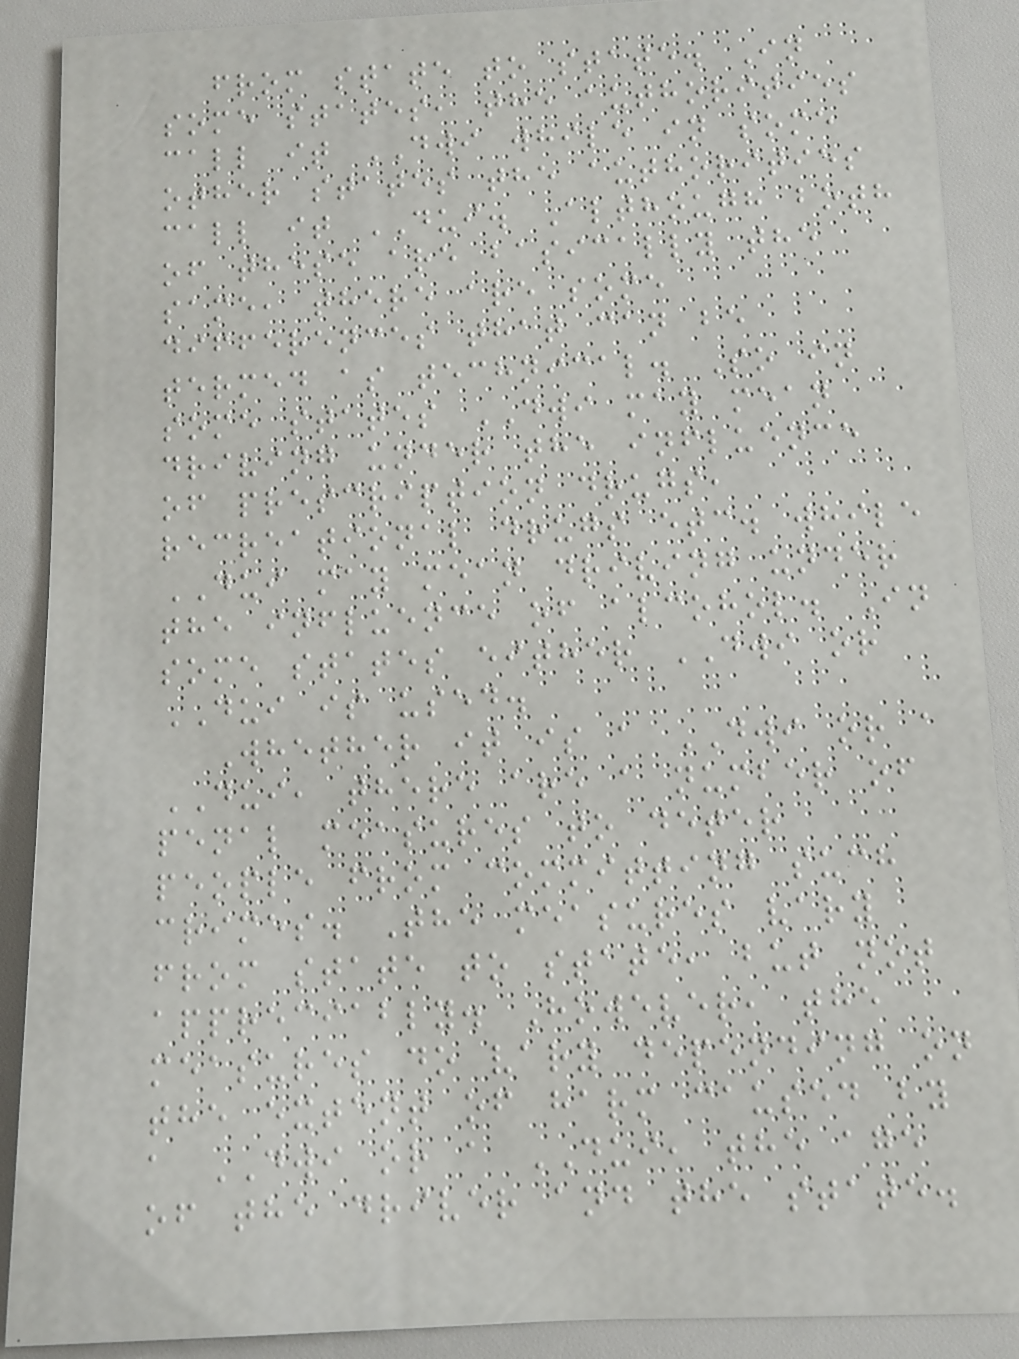from state to state. In
some states, the authorities
call it DWI while in some
other states the authorities
call it DUI. Although both
of these are basically the
same, there are some
differences that can be
termed as technical. So in
some states DWI may mean
driving under the influence
of prescription drugs,
recreational drugs etc. while
DUI may mean driving under
the influence of alcohol. In
some states either DWI or
DUI is used.
Whether it is a DWI or a
DUI, there are a number of
penal measures to deter
people from committing such
crimes. The measures vary
from state to state, but not
appreciably. However, the
measures do vary depending on
the extent of harm caused by
a DWI or a DUI, the age
of the driver and the state.
